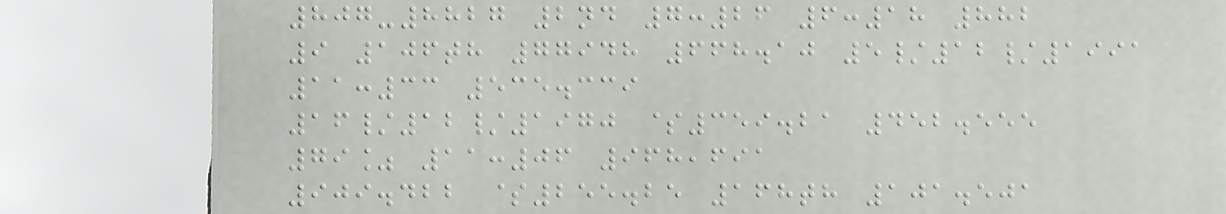807-8827 2nd 7:26 6:18 882
9 106th 77948 668.10 5/12/1991
11:33 535.339
16/12/1970 $359.21 452.555
79% 11:06 968,691
909.422 $255.25 168th 101.501
